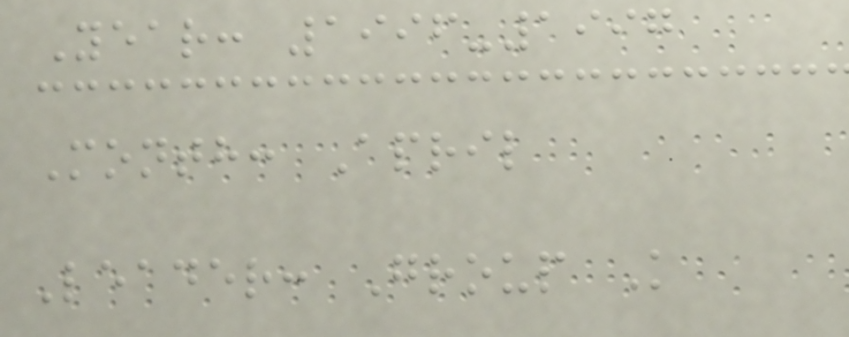Year: 1996-1997
Month: April
Leader: Group K
